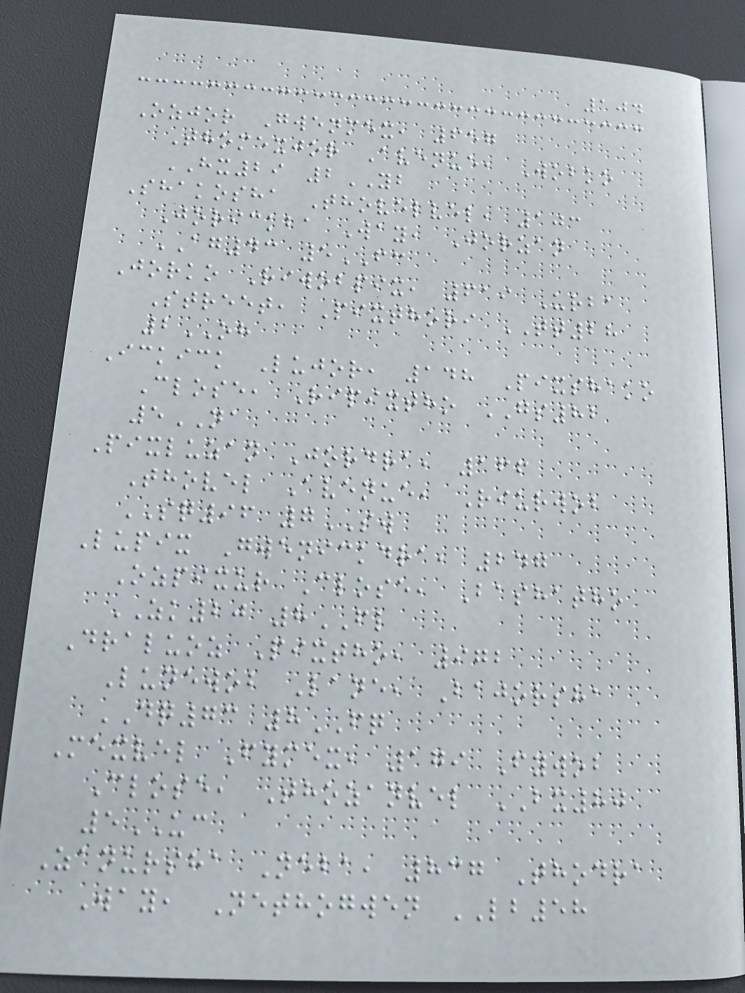104
Ozjor Gwenmex, 657
Thomexjor Avenue, Wobko
HX29 2YB
Shakosha Thovelvel, 103
Jorickba Way, Jorzan
AG43 5FC
Jorko Riwobpix, 619 Urba
Street, Pixthori TT28
2OH
Ickick Lujor, 148 Pixshako
Close, Ripixtho GS82
5NA
Pixluzan Jordra, 166
Thovel Avenue, Riurwob
SQ96 7SW
Lupix Gwenickdra, 247
Ozpixur Close, Bashatho
ZK20 8FL
Draluoz Pixtho, 972
Lunewob Lane, Bajorsha
DQ73 8FQ
Mexvel Fymex, 179 Fywob
Close, Thozanvel BX80
5UC
Zanursha Neba, 837 Thodra
Way, Nethogwen LB58
